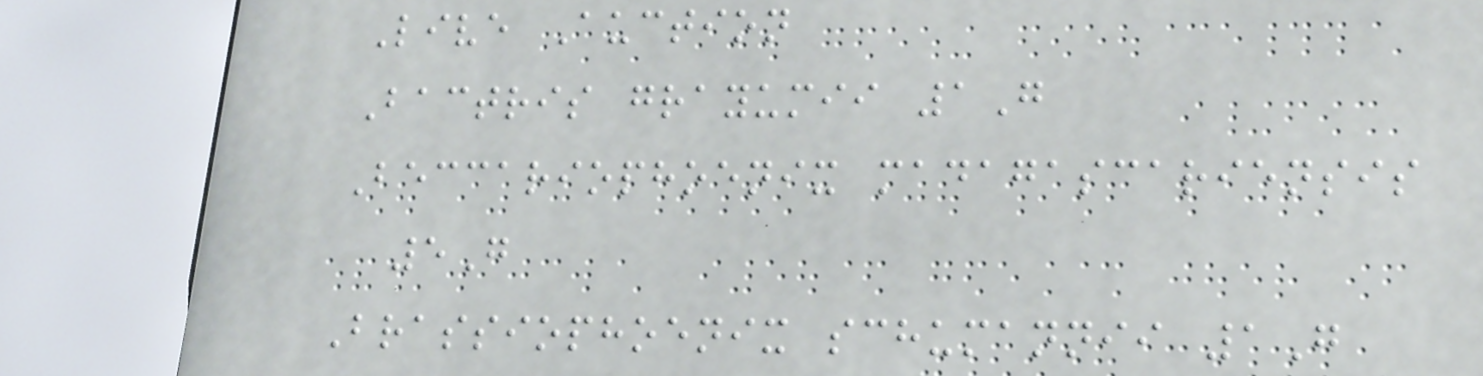Live Auction
Bactris grayumii 1G
Beccariophoenix madagascariensis
5G
Brassiophoenix schumannii 1G
